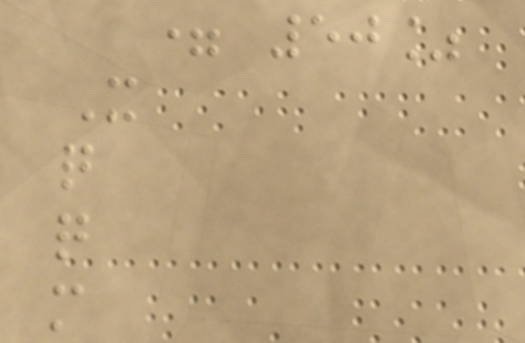= 50%
X
q
q
m
